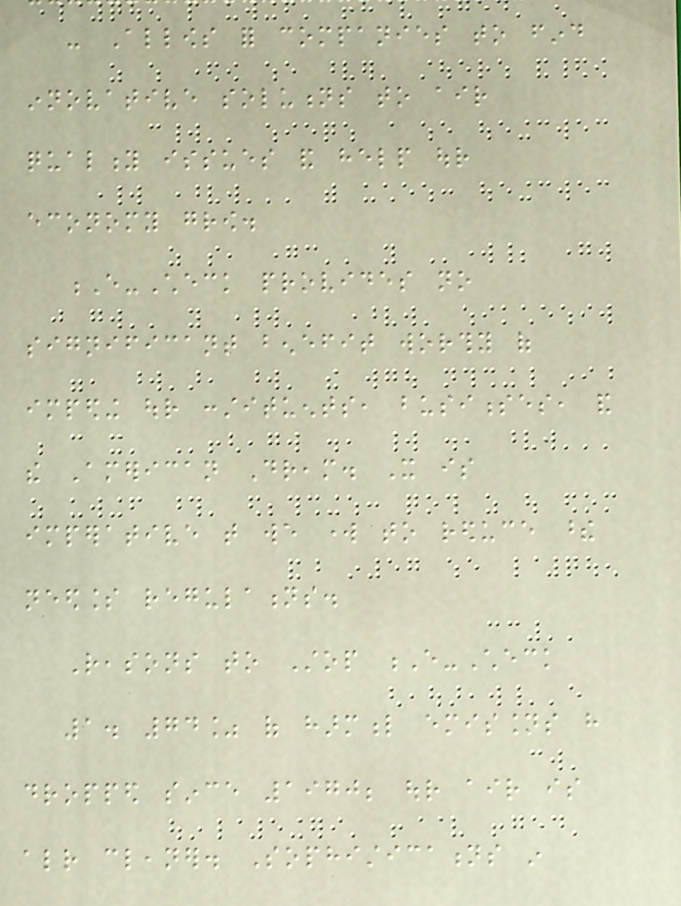- Allows for companies to find
innovative solutions to air
quality issues and help our
economy grow.
E-Check provides no
significant benefit worthy of
impeding our constituents, businesses, and
the American Dream. It is
imperative that we work to reduce these
needless regulations.
Reasons to Stop E-Check
1. 74% of harmful emissions have
dropped since 1970; our air is
already cleaner. Sophistications in
